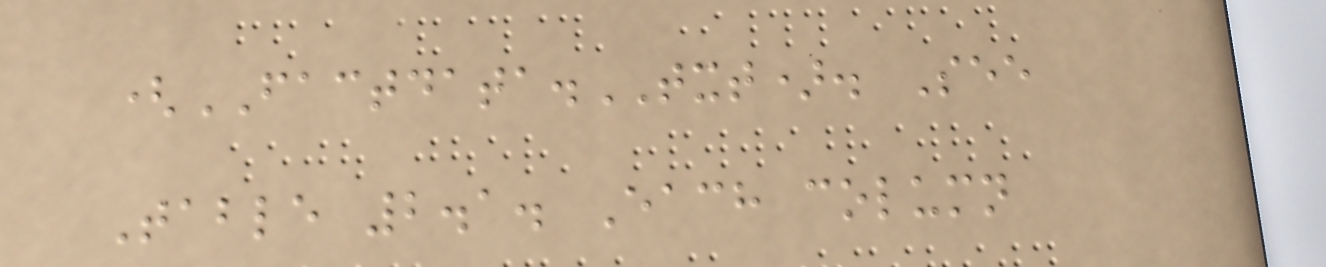(FACTDATA.TXT). See
Table 2.1. Each column
